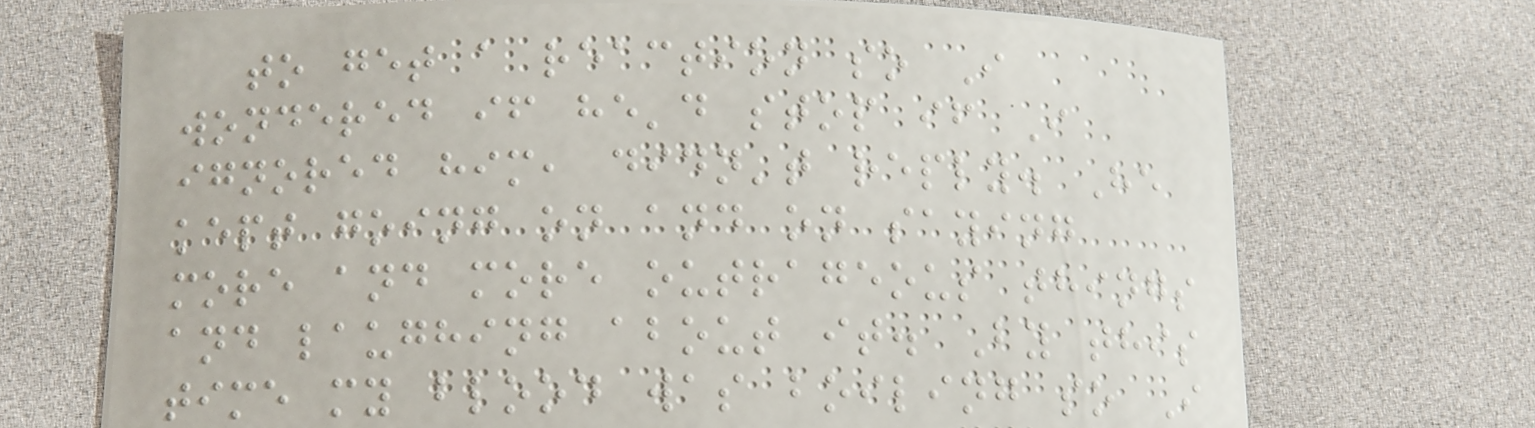to get a reaction so I
wondered if he'd stop if I
ignored him, didn't reply. He
kept going on and on saying
more and more outrageous things
and laughing about it. By this
time my blood was boiling so I
